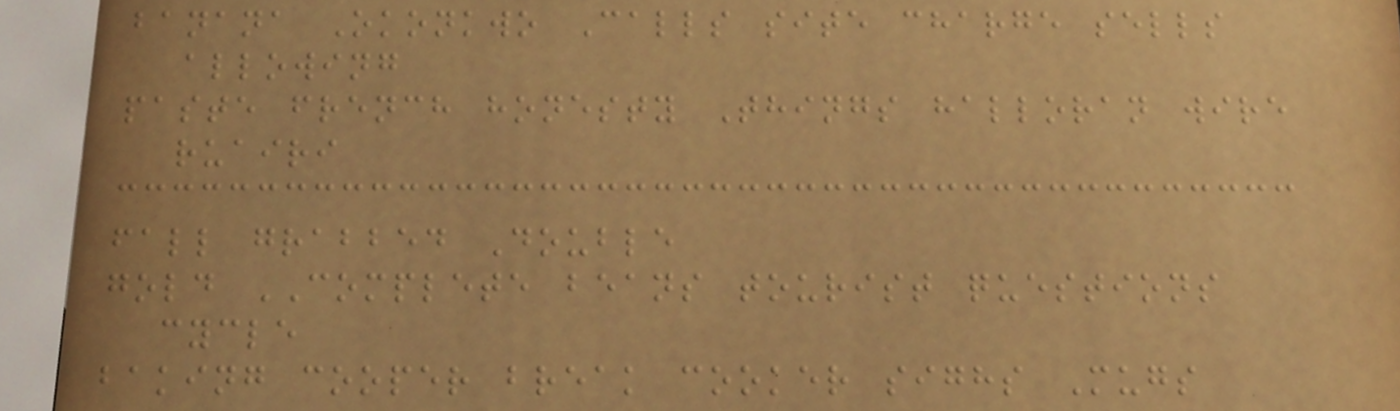banana Okonkwo Calls site charge sells
allowing
paste french honesty Things halloran wire
ruairi
fall grabbed Double
gold COMPLETE beans tourist questions
cycle
baking cooper break cooker sighs Mugs
